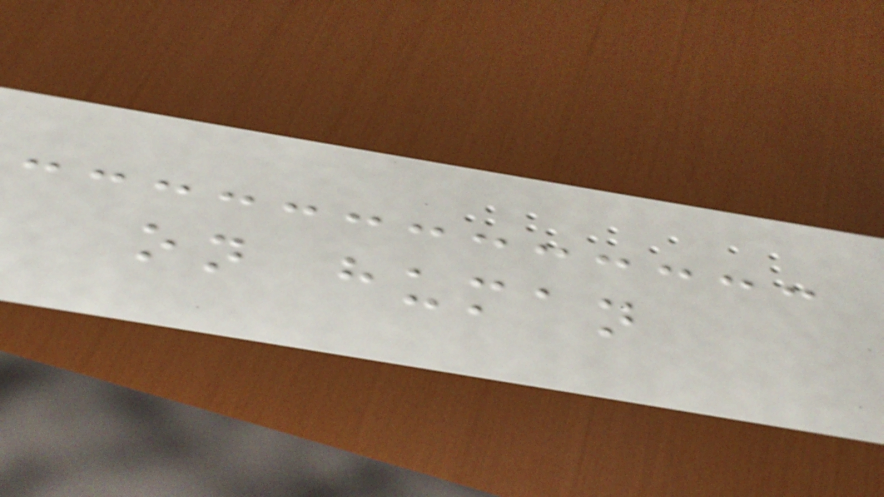on human
